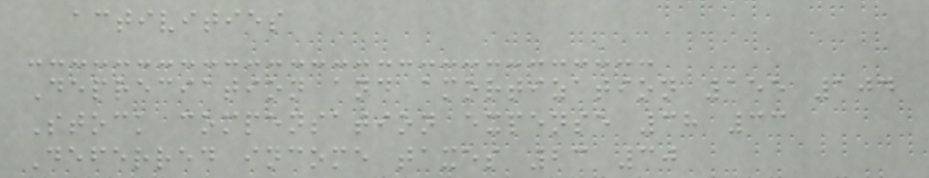activities
Depreciation and amortization 155 104
Stock compensation expense 38 33
Deferred income taxes 23 30
